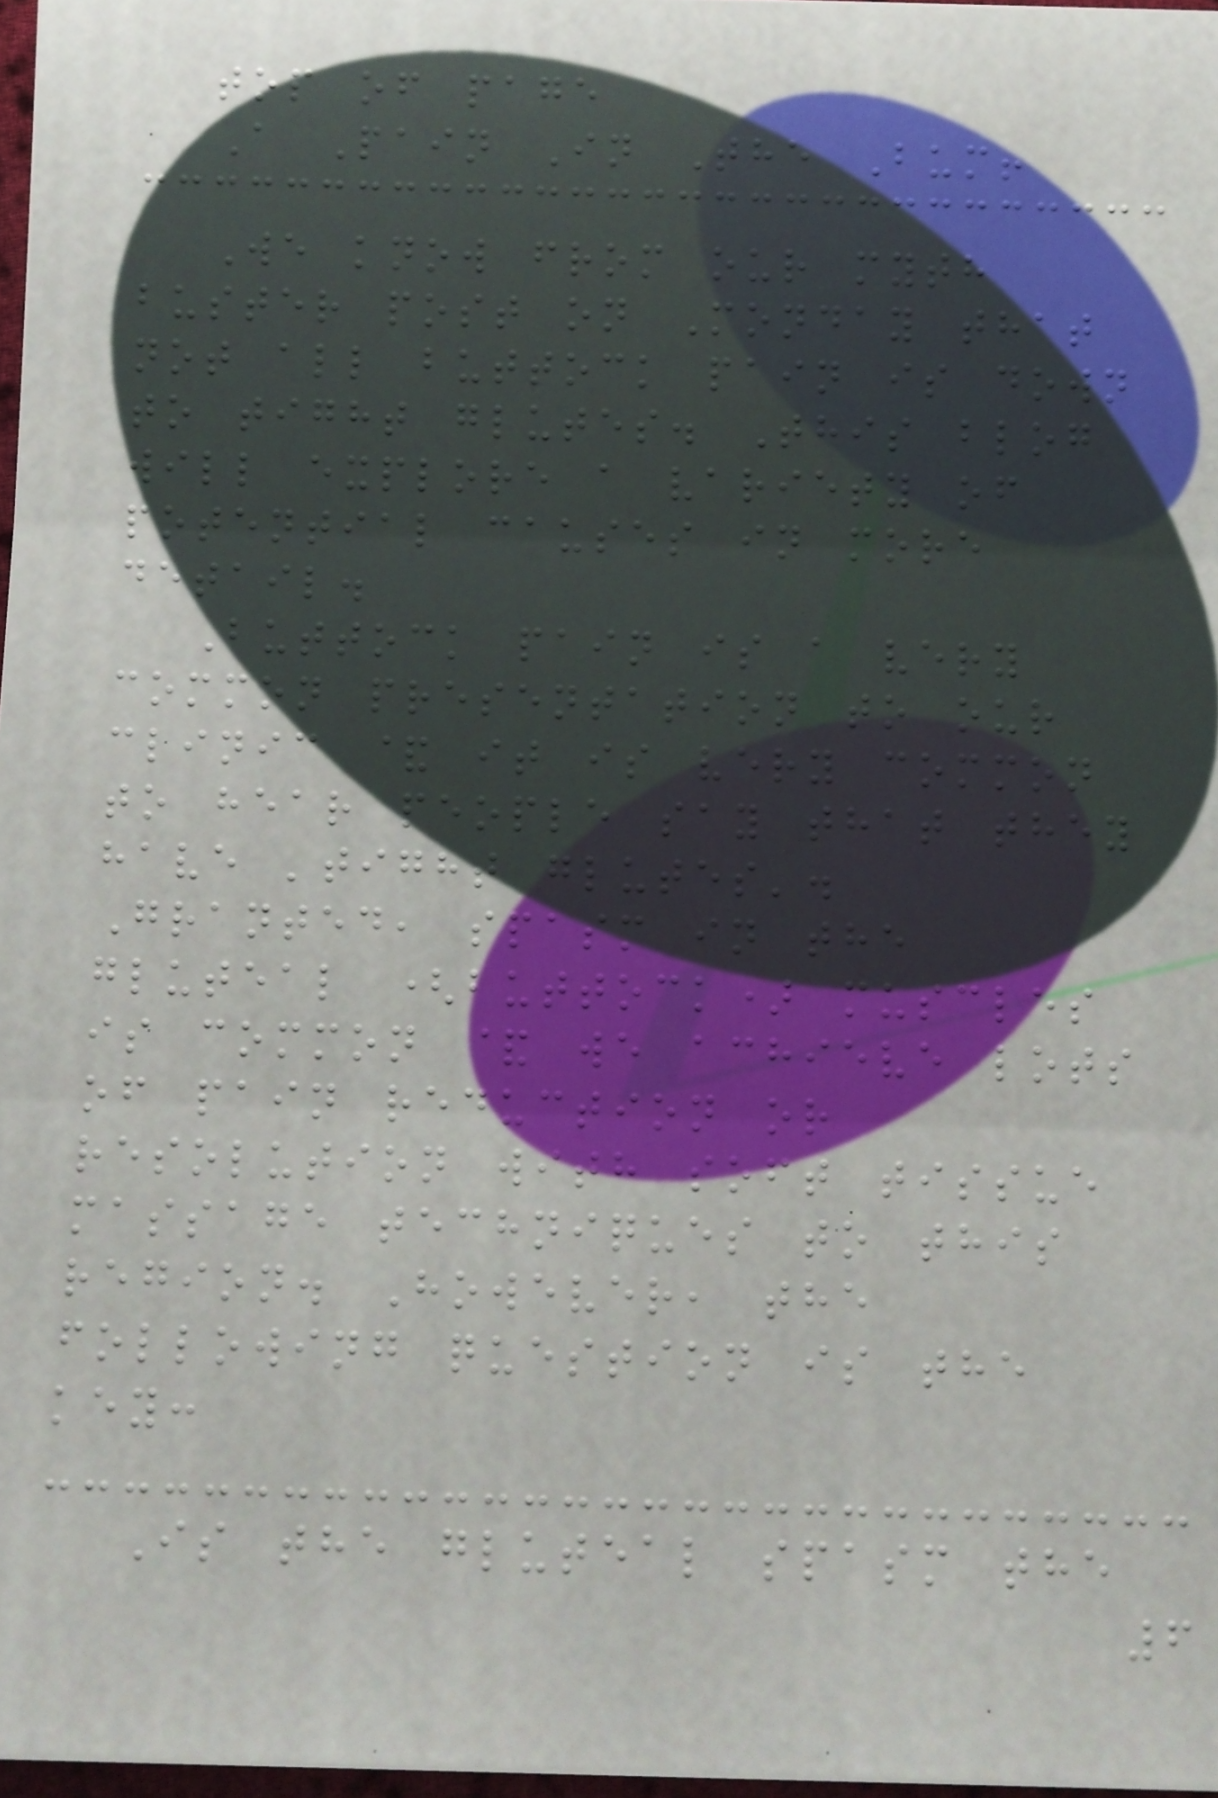top of page
A Pain In The Bum!
We know from our myth
buster post on Monday that
not all buttock pain is down
to tight glutes. This blog
will explore a variety of
potential causes in more
detail.
Buttock pain is a very
common presentation to our
clinic & it is very common
to hear people say that they
have 'tight glutes'.
Granted, spasm in the
gluteal (buttock) muscles
is common & we achieve lots
of pain reduction or
resolution with soft tissue
massage techniques to this
region. However, the
following question is the
key:
Is the gluteal spasm the
6
